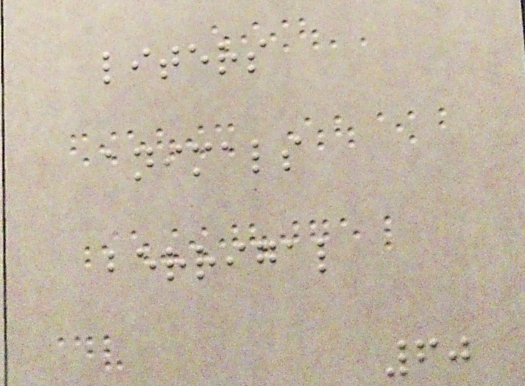liters
animals
berrigal
60
